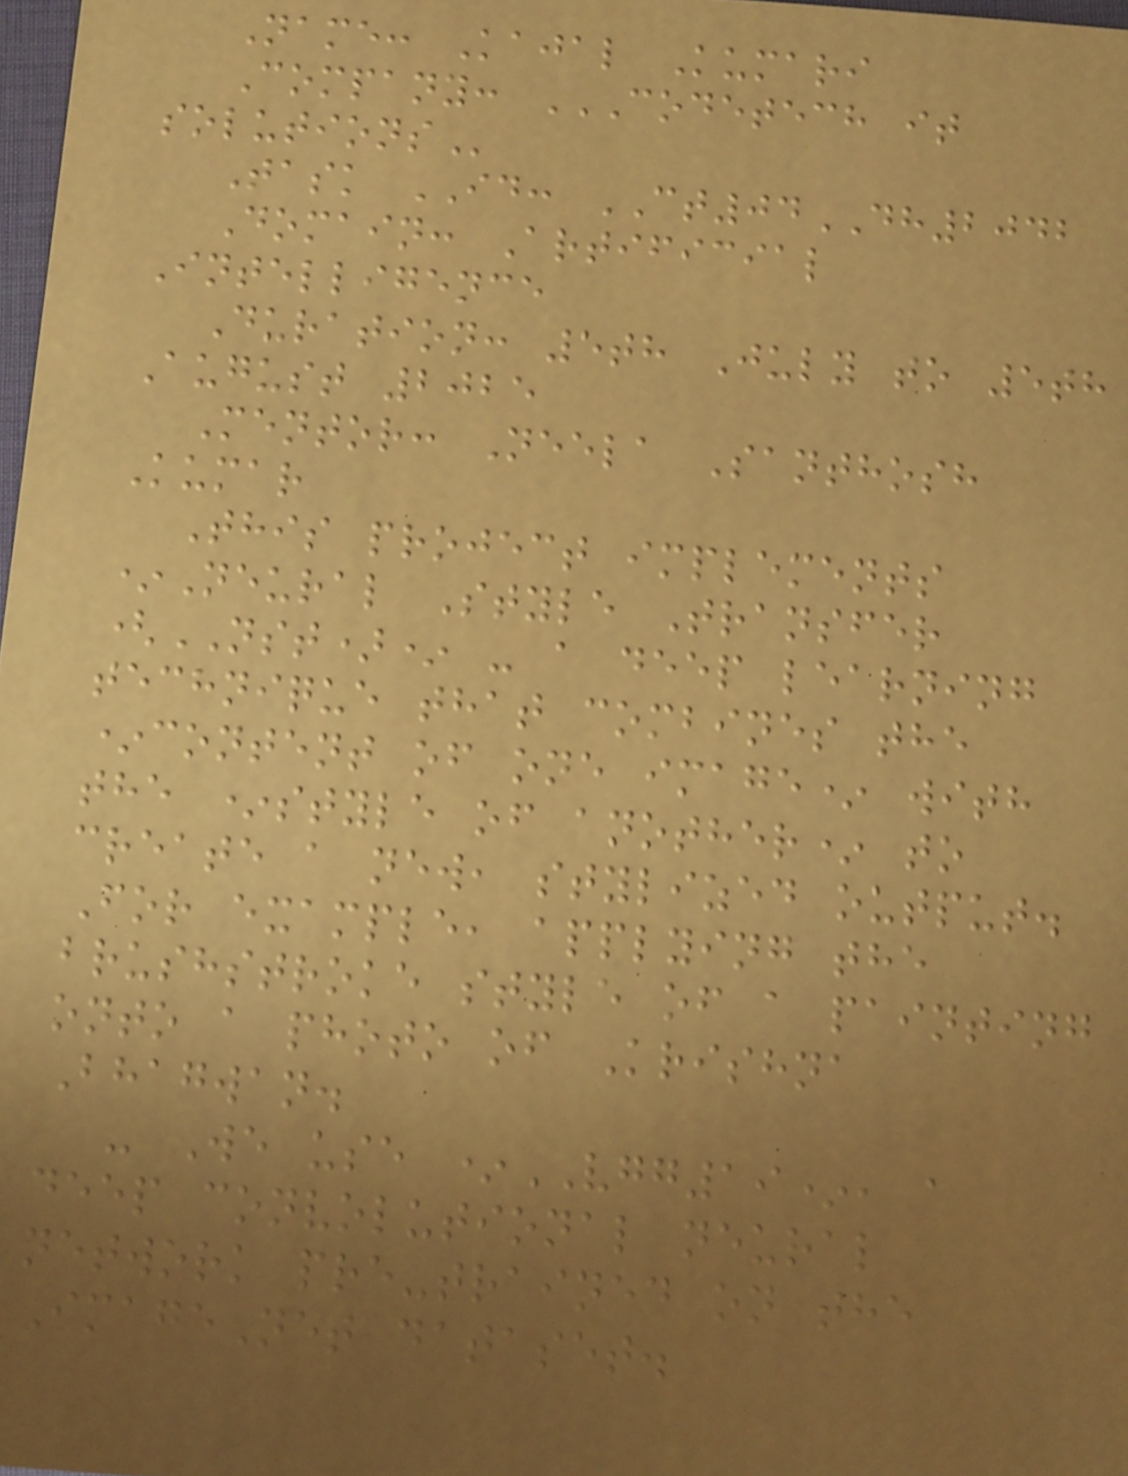Name: Kajal Kumari
Company: CODETECH IT
SOLUTIONS
Task ID: CT04DH2042
Domain: Artificial
Intelligence
Duration: 5th July to 5th
August 2025
Mentor: Neela Santhosh
Kumar
This project implements
*Neural Style Transfer
(NST)* - a deep learning
technique that combines the
*content of one image* with
the *style of another* to
create a new, stylized output.
For example, applying the
brushstroke style of a painting
onto a photo of Krishna
Bhagwan.
- We use *VGG19*, a
deep convolutional neural
network pre-trained on the
ImageNet dataset.
